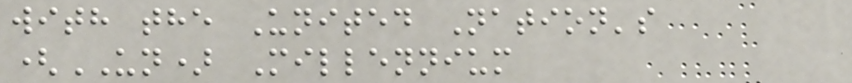with the United Nation's
(UN) Millennium
